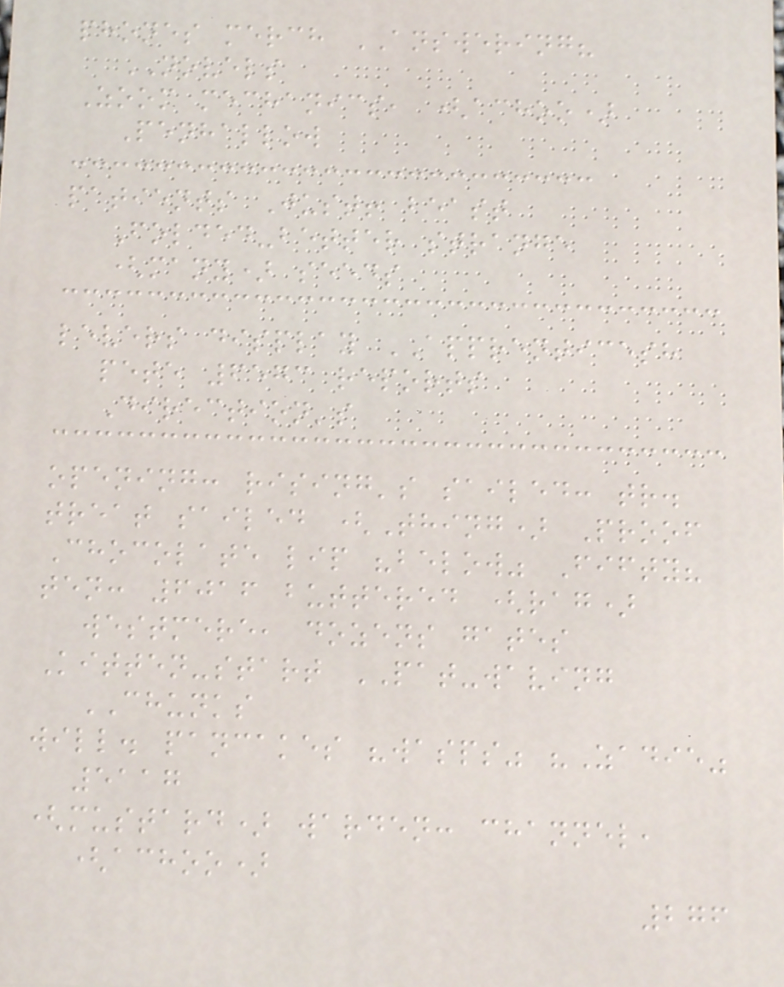phones merch ANSWERING?
NOVELS
Zoom mechanics, (achoo)
Penhallow
patients Just! beast
Folded-better strange
(many) seeds
levers display APPRENTICESH
pete 6573 reports
Direction's
opening: rising's sailed: tr.
treat sailed (Thing) Proof
Chocolate lip "below" Fifty?
ten: 6016 buttered (rag)
westmere, dozens gates
Kitten-start PAT-waving
CHUNKS
will. pancakes "wasps" "Zadie"
5117
(mustard) warden: channel,
(achoo)
276
